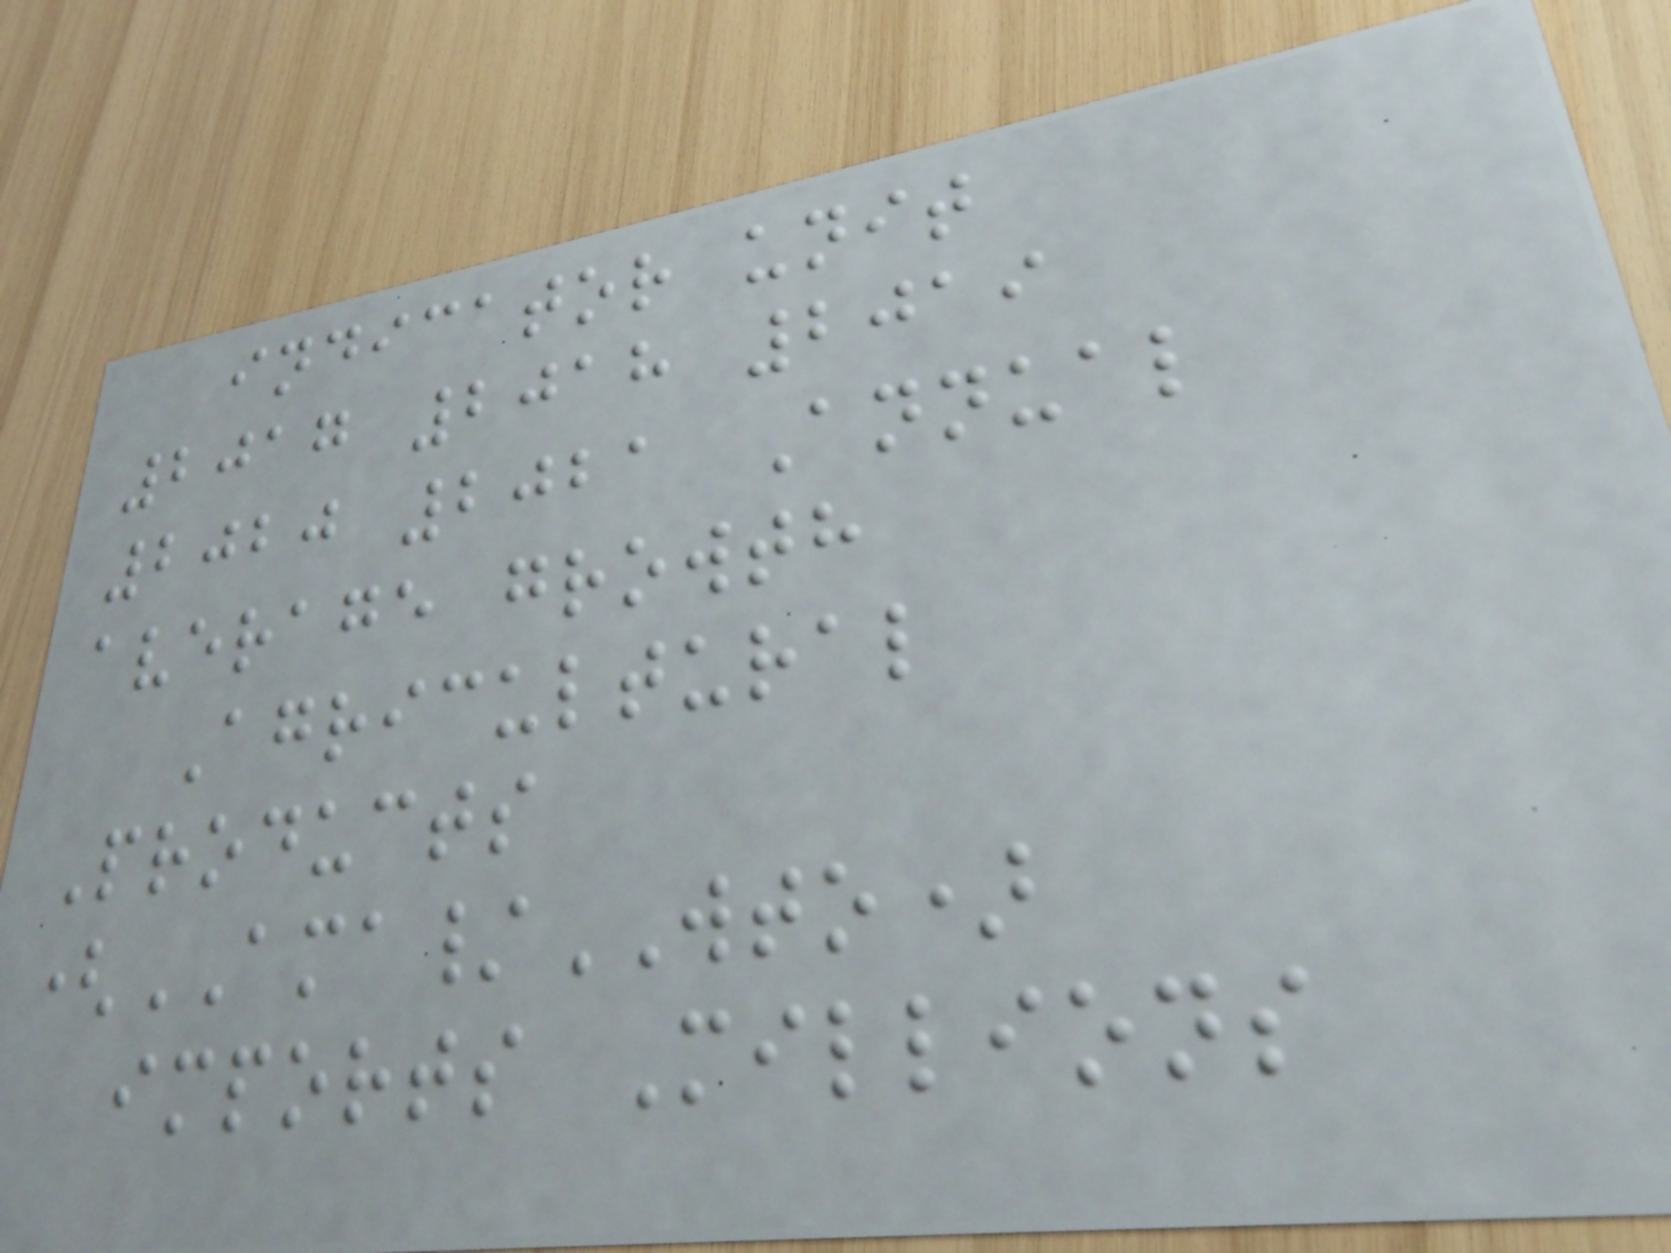indicator unit
2017 2018 2019
2020 2021 Annual
average growth
Agricultural
Products
(AMA/WTO)
imports Millions
